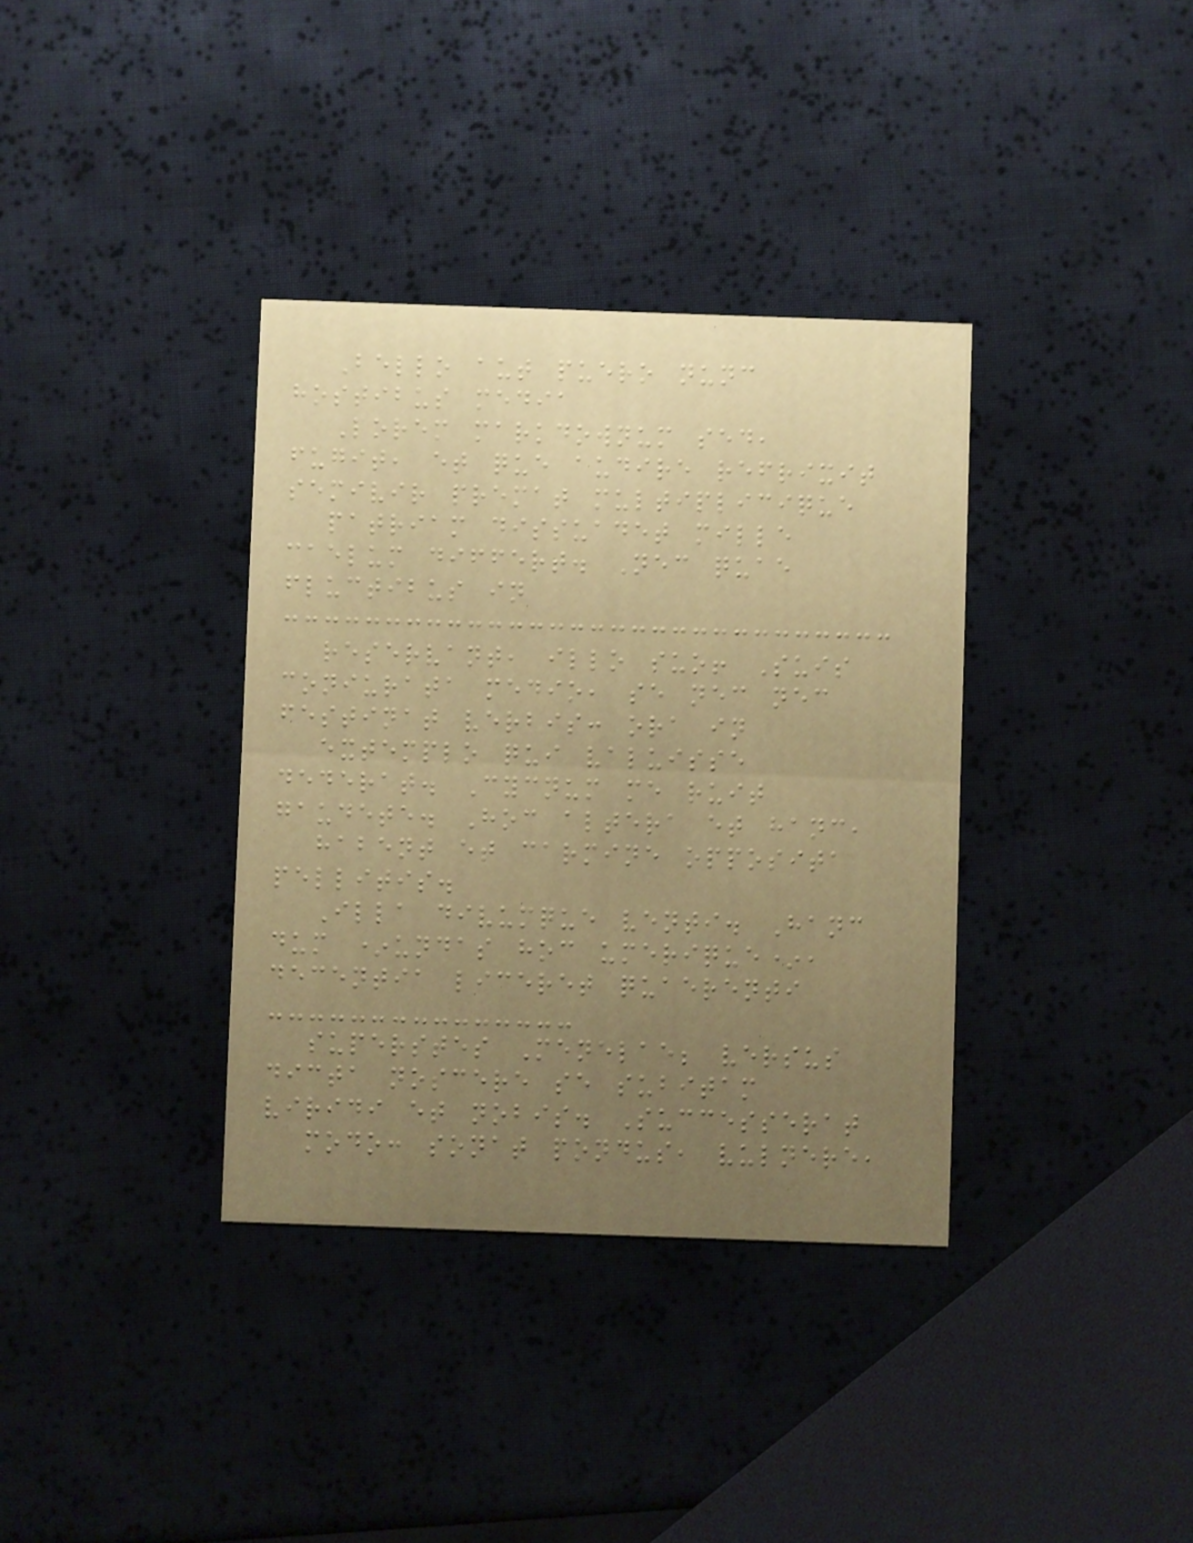Bello aut puero nunc
hostibus media
Lorem markdownum sed,
fugit, et que audire refrixit
semivir premat multiplicique
patriam dissuadet mille
caelum differt. Nec quae
fluctibus in
reservant, illo suo! Suis
coniurata medio, se nec nec
festinat verbis: ora in
extemplo qui valuisse
dederat. Cycnum me ruit
gaudete. Hoc altera et hanc,
habent et carmine opposita
pellitis.
Illa divumque venti. Hanc
dum *undas hoc umerique*,
decentia liceret quaerenti
superstes Menelae; versus
dicta noscere se subitam
viridi et nobis. Successerat
modo: sonat pondus, vulnere,
